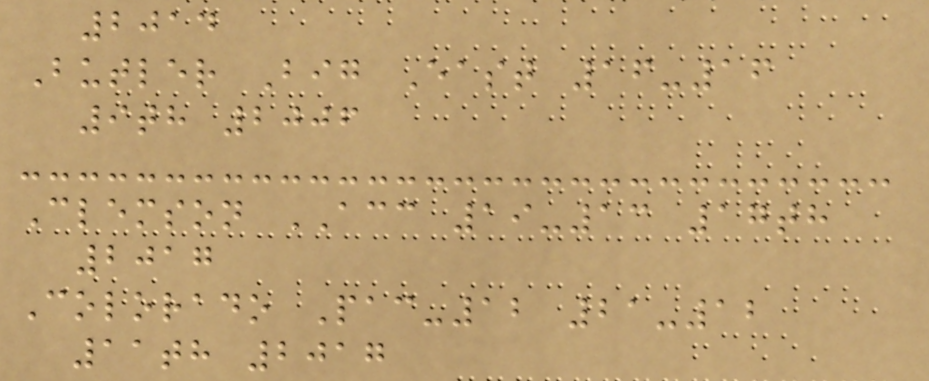2014
Butler Big East 16-16
9th 2006
Clemson ACC 19-13 17th
2017
Colorado Pac-12 21-12
11th 2017
